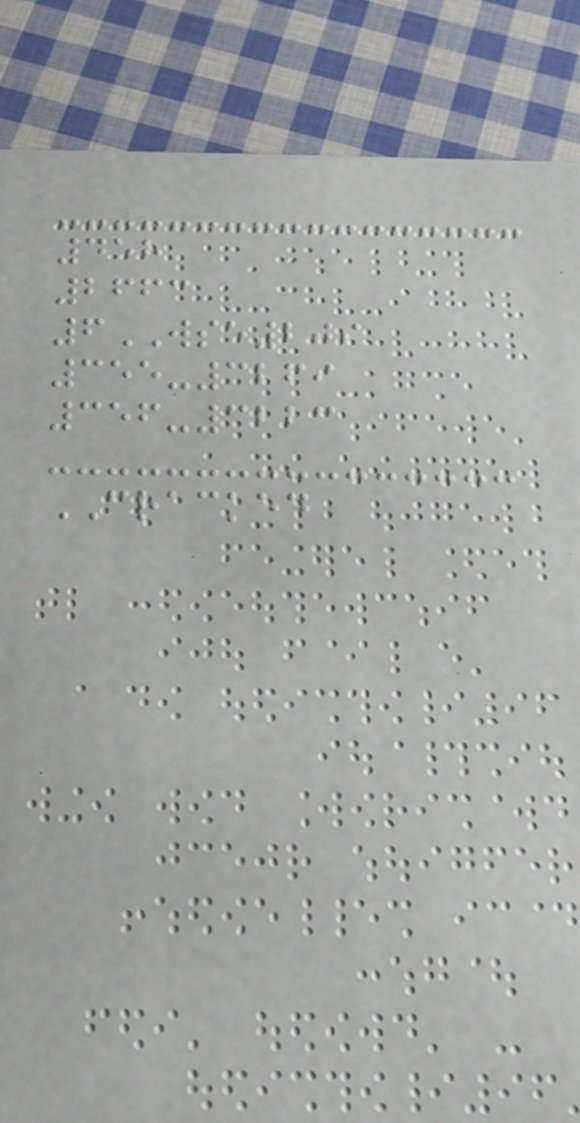458
2663
6WSE209
355-3269
356-3223
CRACKED
